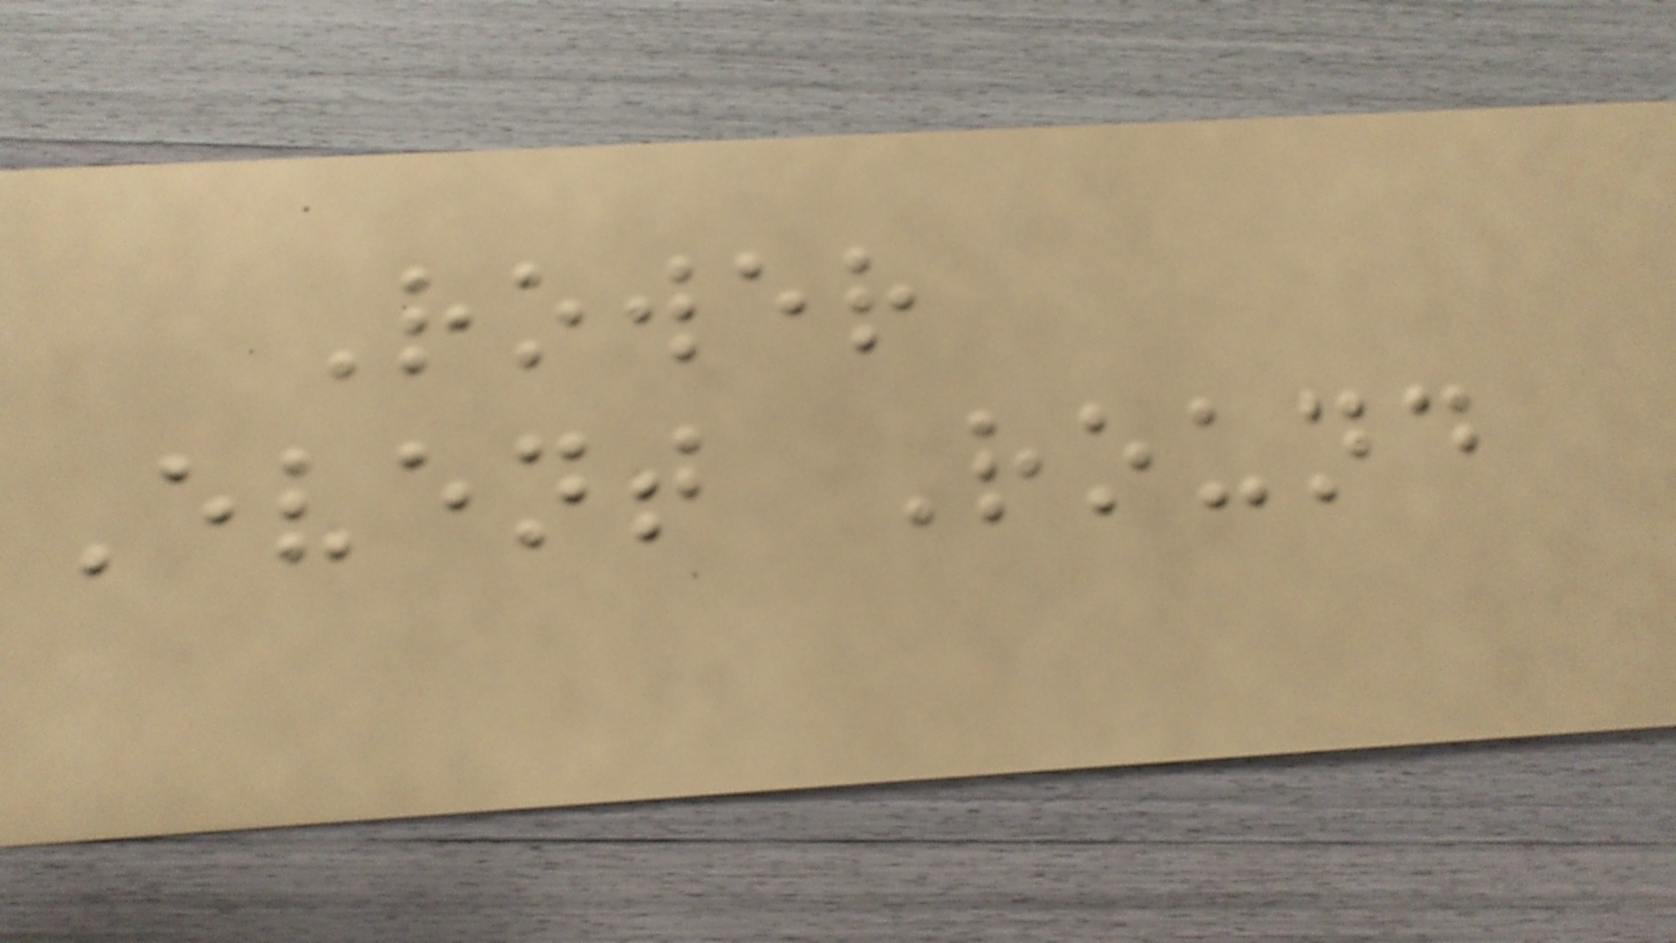Rower
Event Round
